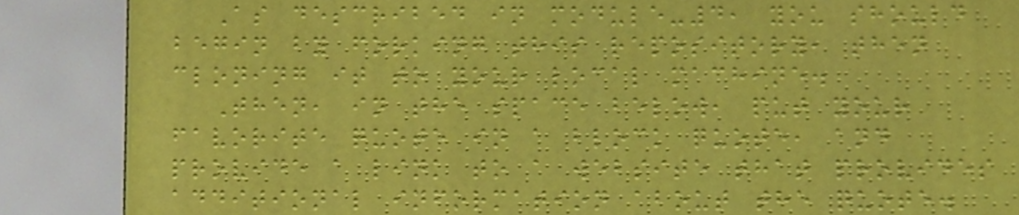As described in module-4, you should
begin by forking this repository, then
cloning it to your local machine.
Then, in the space below, put your
favorite quote in a block quote, and
provide a link to a website that provides
additional information about the quote.
